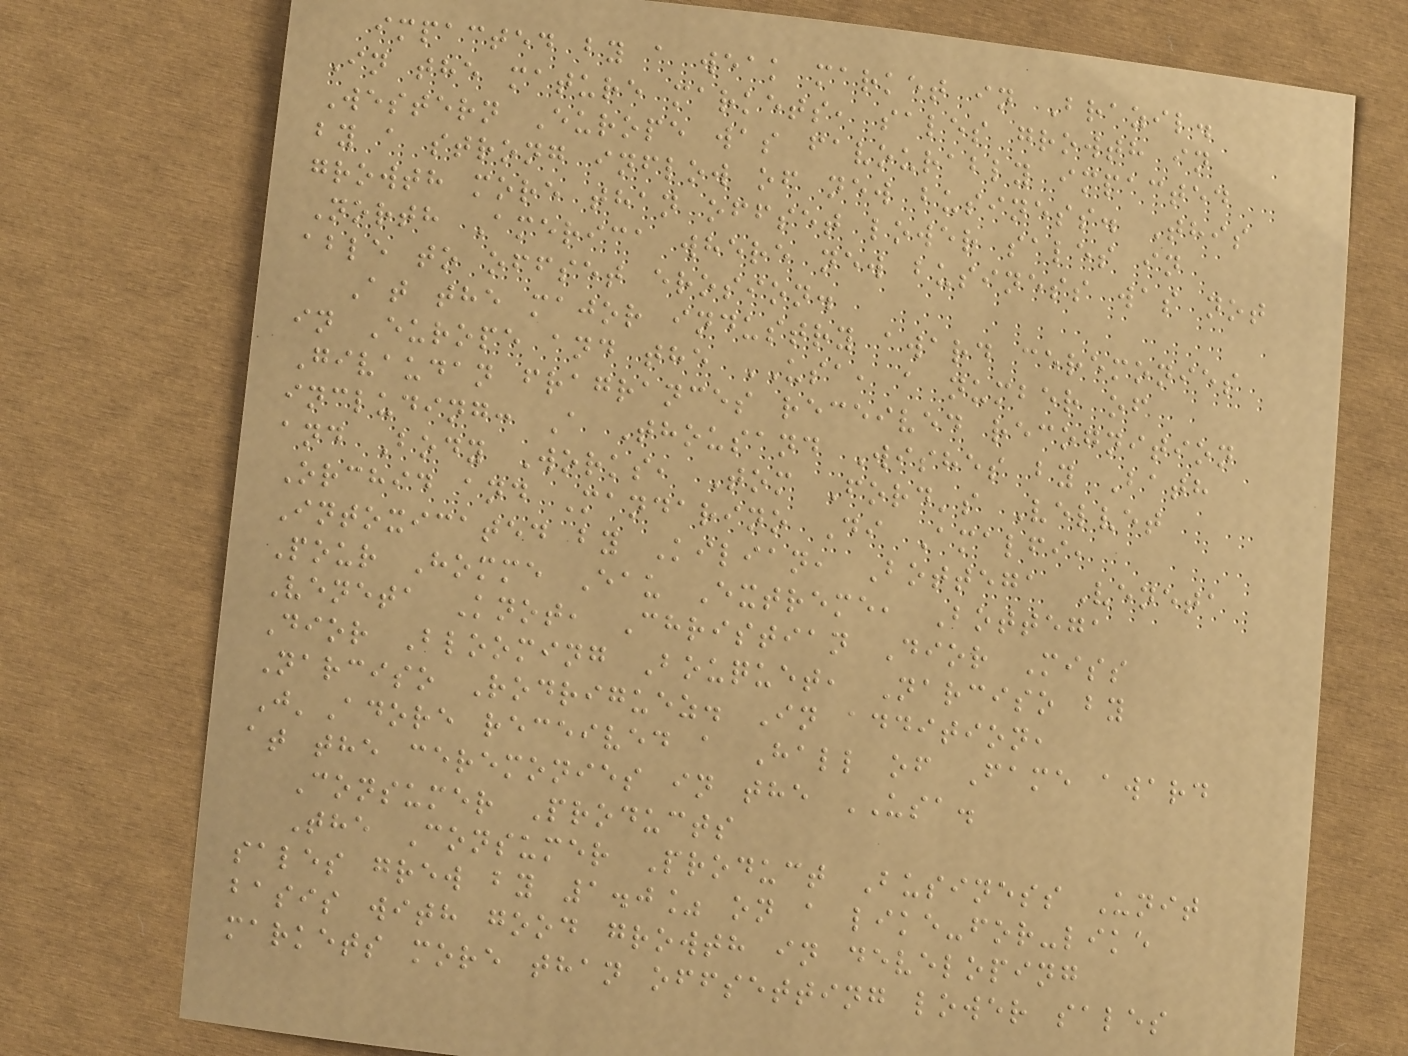impacted by a weak market in Brazil.
In the mature markets, sales growth in
Western Europe was favourably impacted
by a strong inflow of new business. This
growth more than offset lower sales in
North America where new business was not
able to offset erosion.
At the major industry award ceremonies
in Europe and the USA, a number of
Givaudan fragrances received recognition
including: A Thousand Wishes by Bath
and Body Works, Tom Ford's Velvet
Orchid and Mandarino Di Amalfi,
Intoxicated by Kilian, Bottega Veneta
Pour Homme Eau Extreme, Bottega
Veneta Knot, Christian Dior Miss
Dior Blooming Bouquet, Narciso by
Narciso Rodriguez. In addition,
J'Adore received a Hall of Fame award
at the ceremonies in the USA.
Consumer Products
The Consumer Product Business Unit
sales grew by 1.0% on a like-for-like
basis with good growth in developing
markets more than offsetting lower sales
